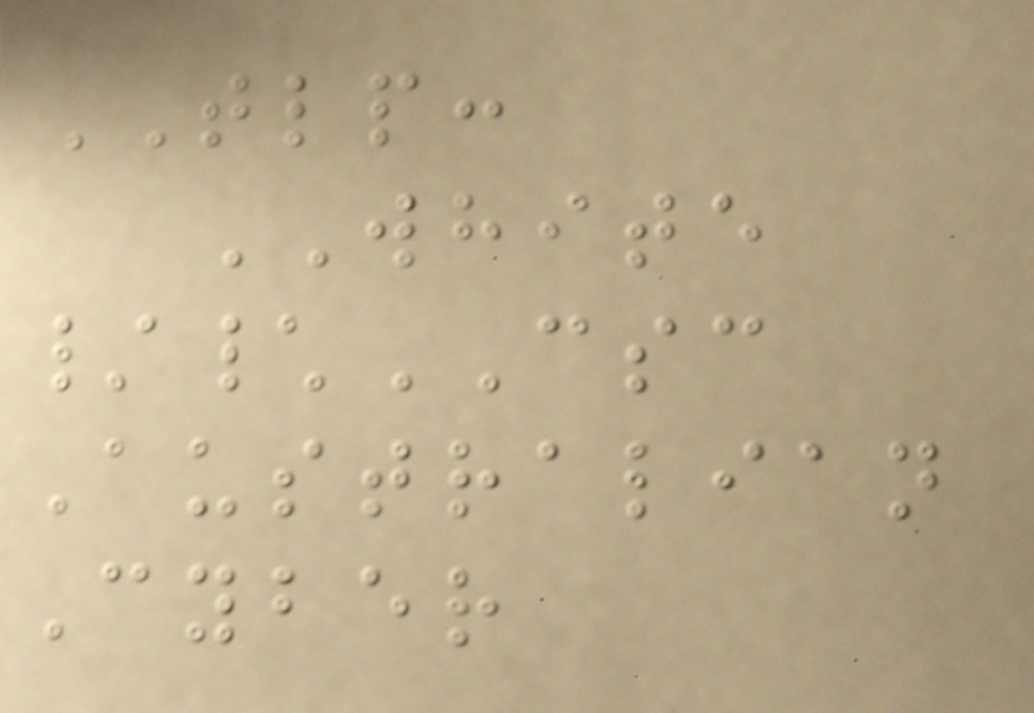TLP:
WHITE
/\CSC
Australian
Cyber
